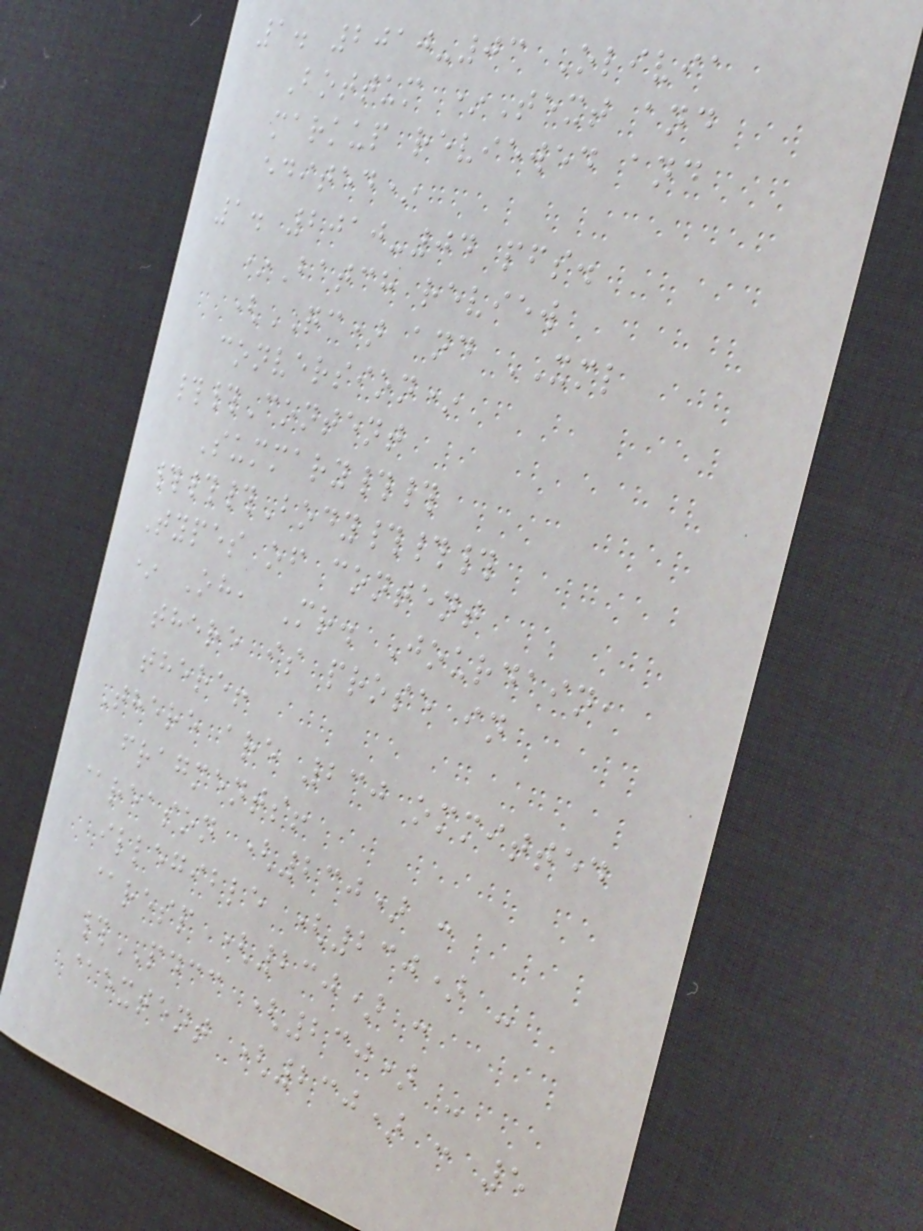1. 2010-03 Olivia
Bottum *Text and
markup reviewed and
edited*
1. 2010-04 pfs.
*Batch review
(QC) and XML
conversion*
##Content
Summary##
###Body###
Types of content
* Oh, Mr. Jourdain,
there is prose in
there!
There are 230 ommitted
fragments!
@reason (230) :
illegible (230) -
@resp (230) :
#PDCC (230) -
@extent (230) : 5
